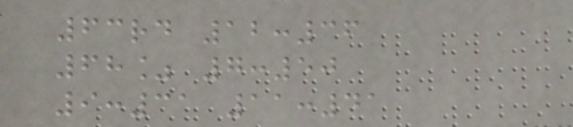63rd 12:36
68% 7:50
9:31 11:41
